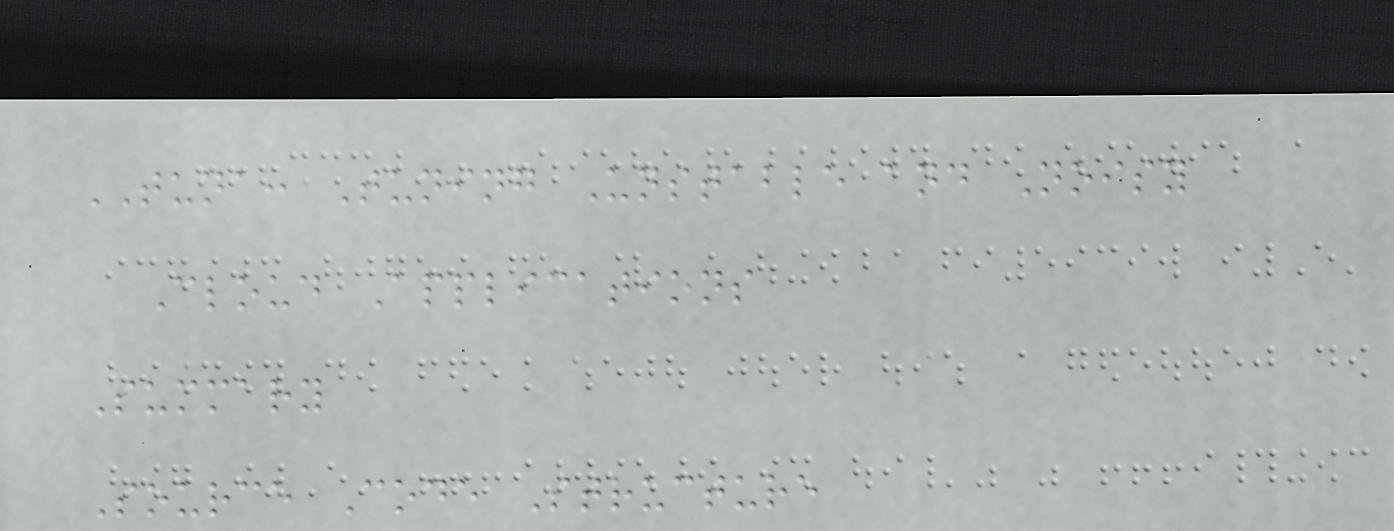TUNA: Tuning Unstable and Noisy
Cloud Applications
Summary
Source Code Structure
